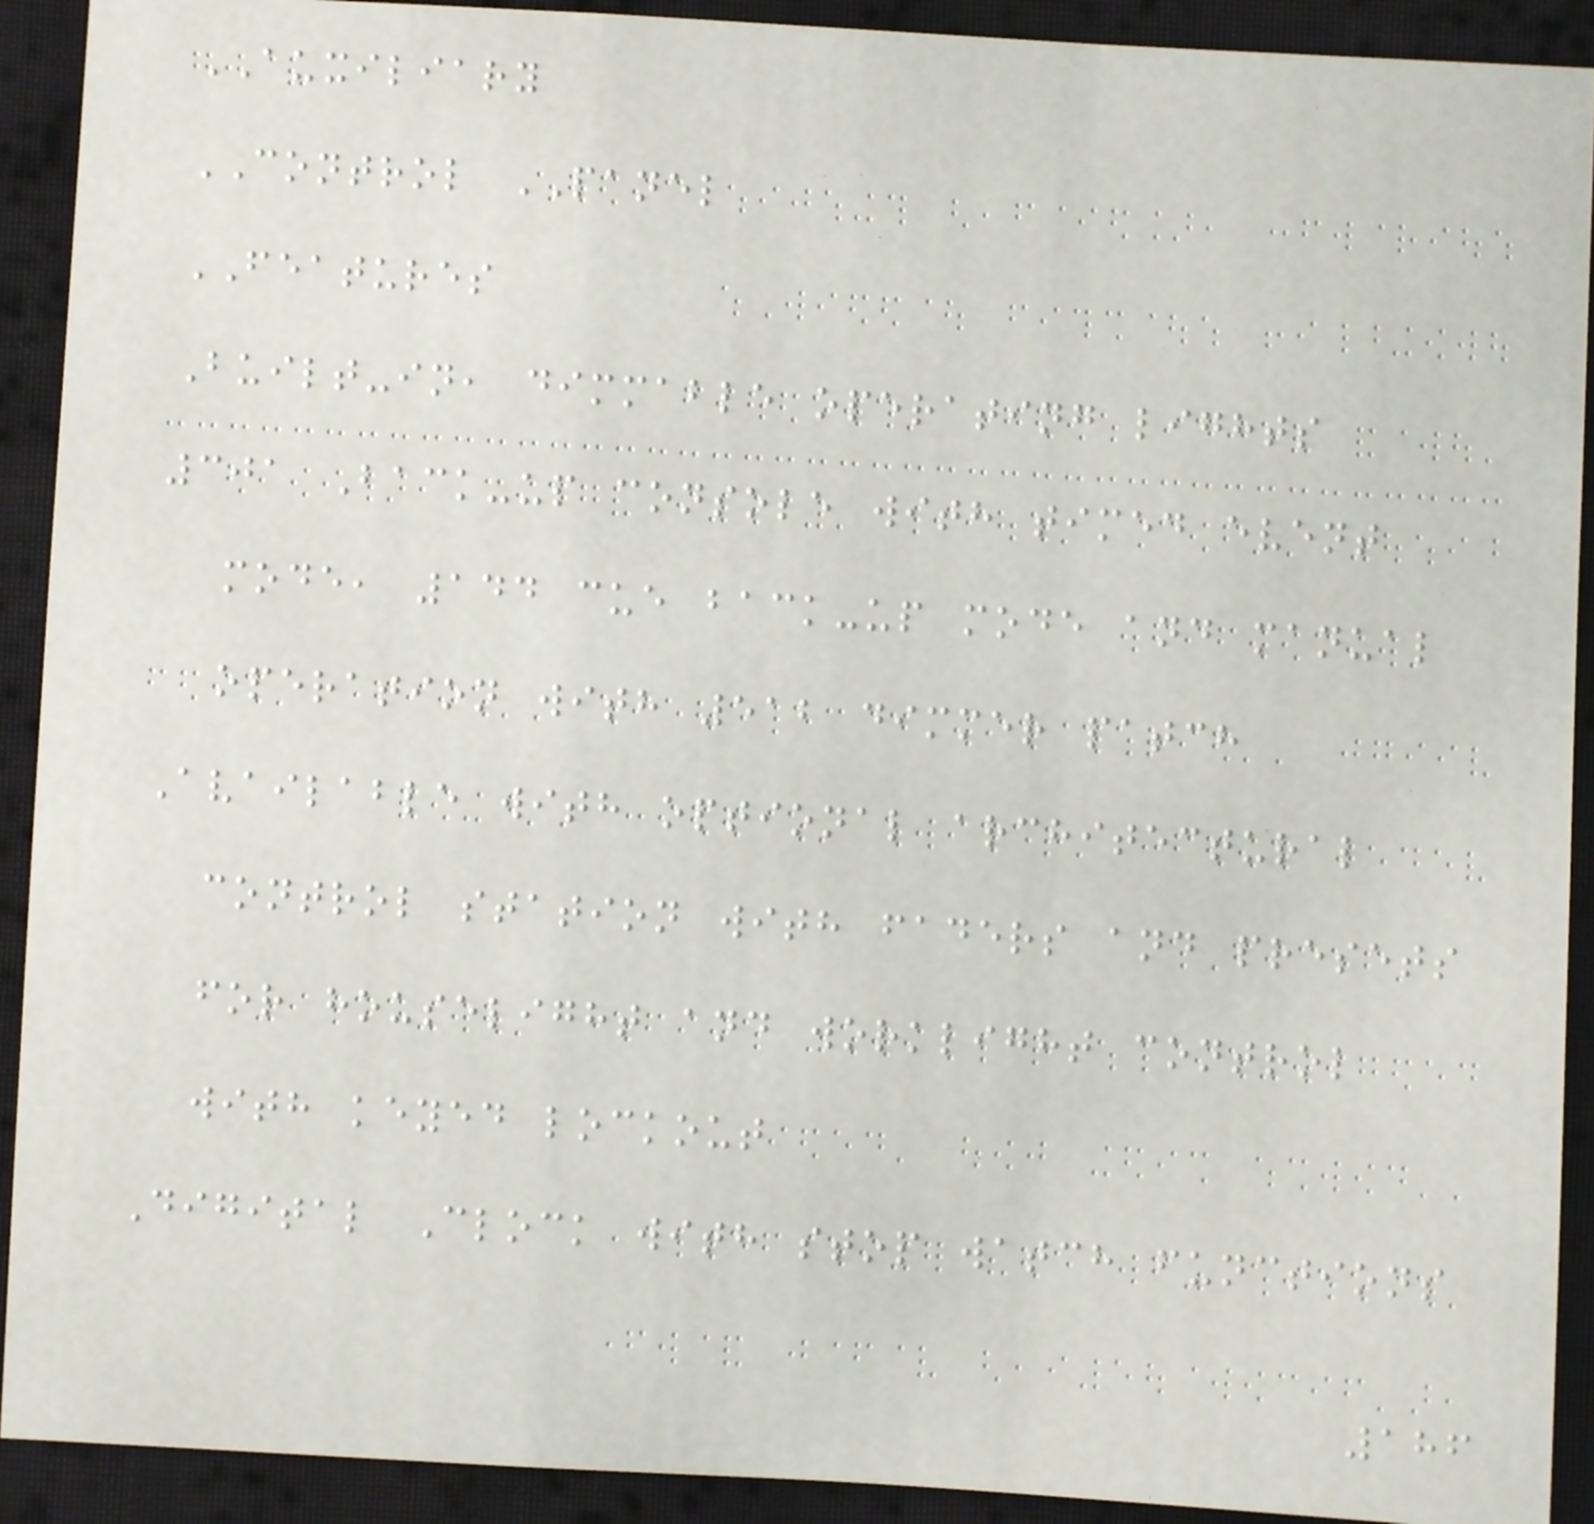AUXILIARY
CONTROL PANEL
FEATURES
Built-in, dimmable operating lights
301 Back-up console with timed event
mode, 144 cue back-up mode and manual
operation with 512 dimmer patch
Available with optional architectural
control station with faders and presets
for houselight and worklight control
with keyed lockout
Digital Clock with stop watch functions
186
